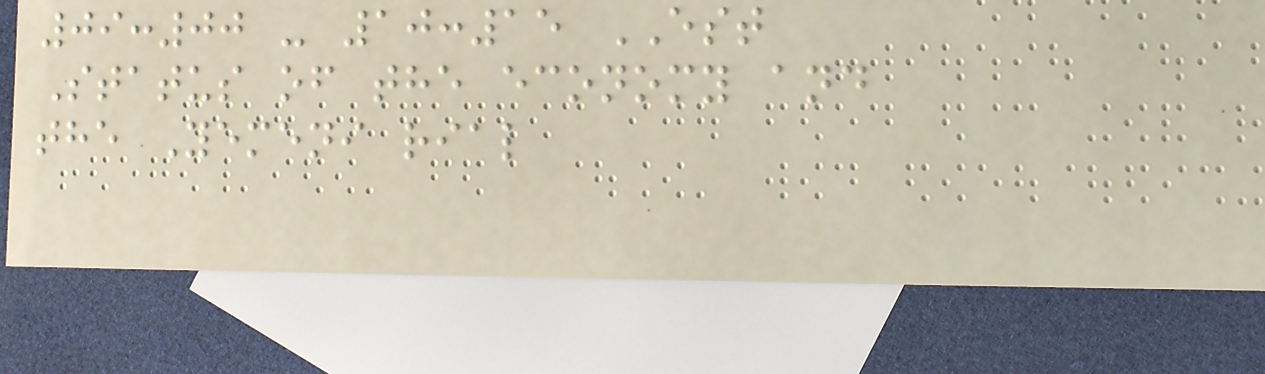09:00 - 10:15 EST
Status of the economy and
the Yemeni rial
